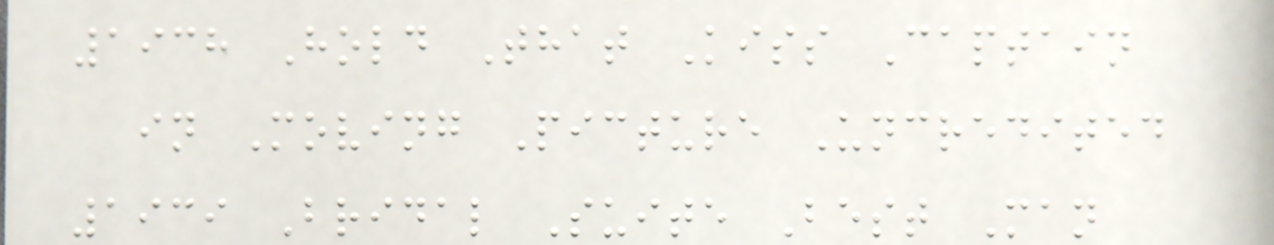1938 Hold That Kiss Captain
in Moving Picture Uncredited
1939 Bridal Suite Best Man
